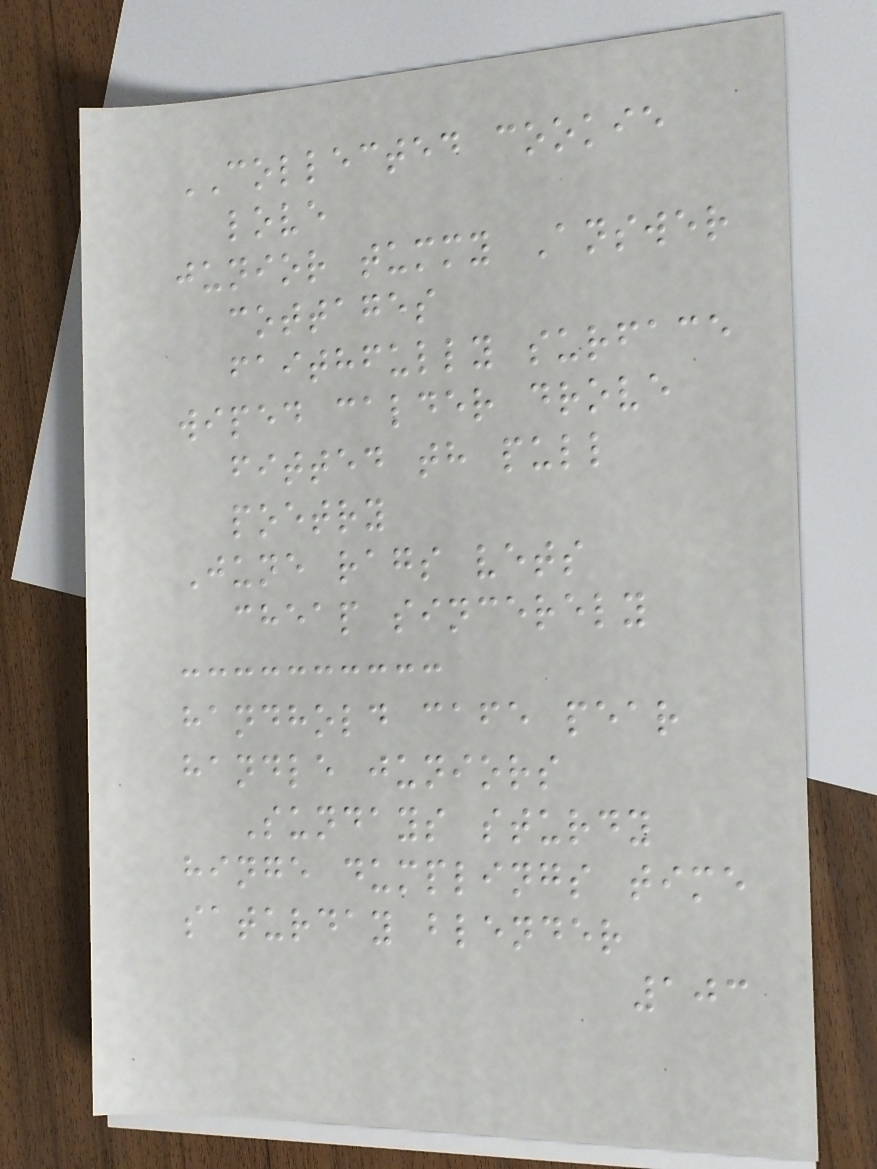COLLECTED cookie
love
junior tummy Answer
cottages
faithfully surface
wiped calder drove
fitted th pull
poetry
June rags vets
cheap sincerely
handhold cafe pear
handle juniors
Sundays sturdy
hinge dumplings time
saturday blender
103
